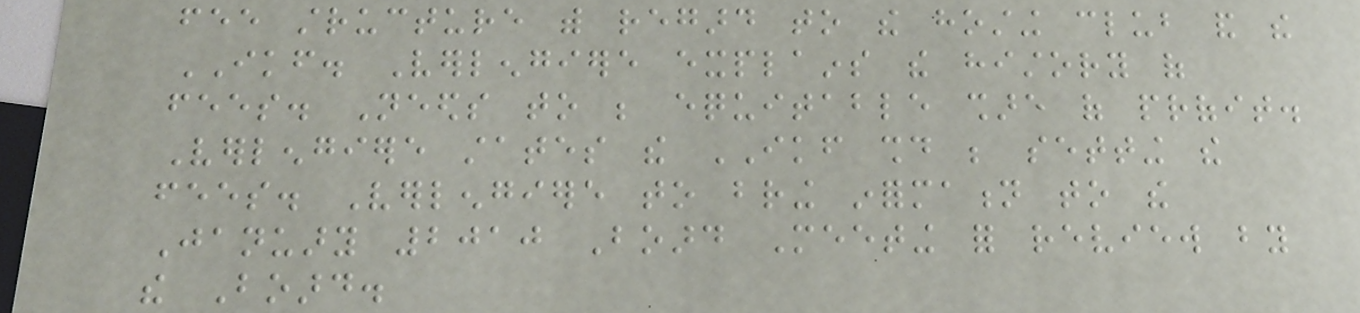fee structure with regard to the hosting club and the
IKF. Verlengiere explains the history of
fees. Needs to be equitable share of profit.
Verlengiere states the IKF should be setting the
fees. Verlengiere to bring information to the
January 2010 Board Meeting for review by
the Board.
